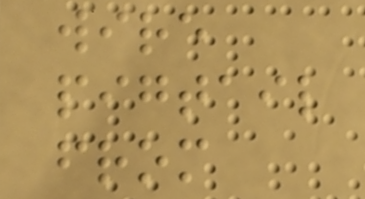wire
pigtail
from
